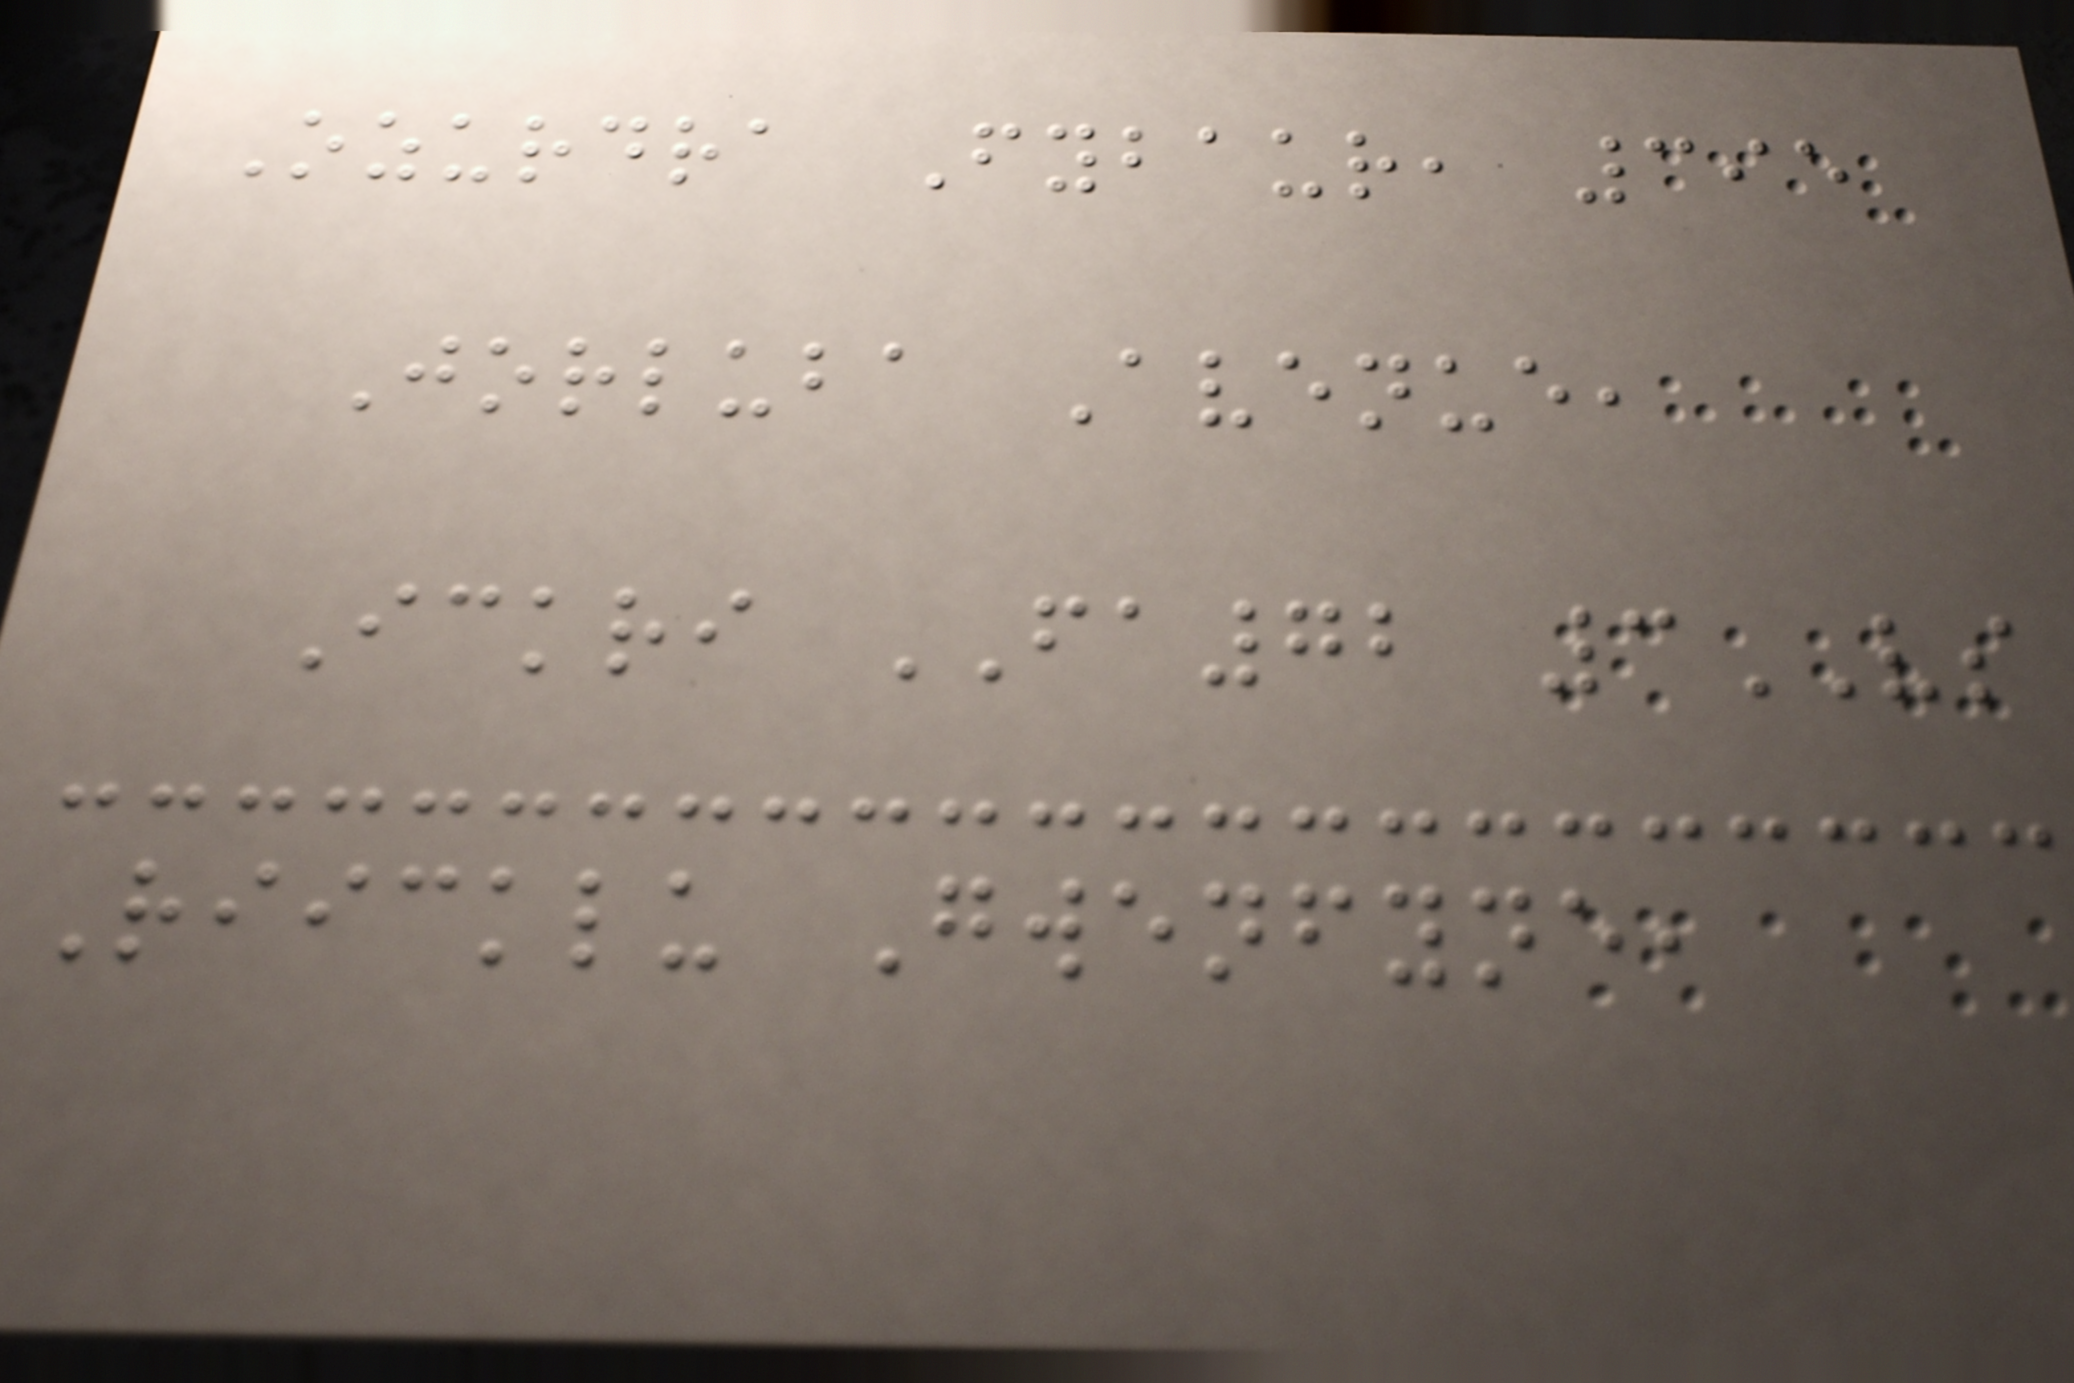Ozurdra Fybaur, 395
Jorluba Avenue,
Ickri FA72 3VS
Riicklu Gwenfyne,
